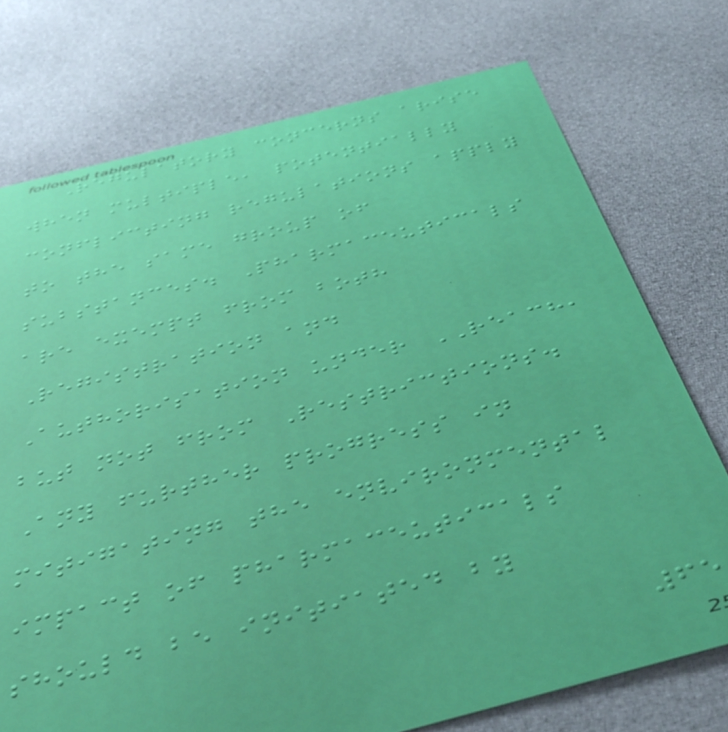Regulatory concerns arise
when multiple, potentially
conflicting regulations apply
to the same group of
substances. Pharmaceuticals
are exempt from both
Registration and
Authorisation under REACH,
but not from Restrictions.
Any further progress in
mitigating the environmental
impact of pharmaceuticals
should be initiated by
65
